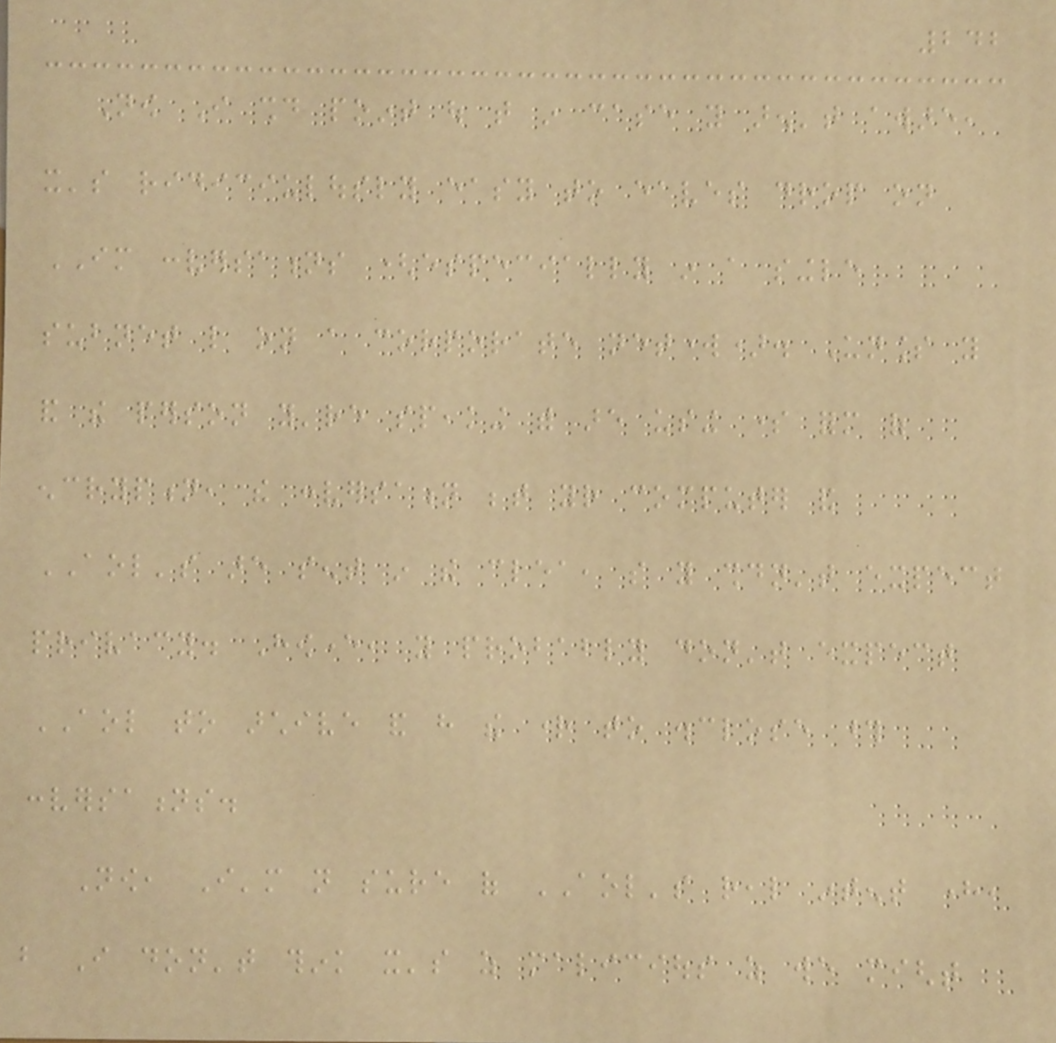242
Now I should point out that in case you aren't aware,
it's ridiciulously easy to eaves drop on
IM conversations (especially in a single
subnet like on a corporate network). Unless you
and the person you're speaking with are using some form of
encryption, the conversation between your computer and
AOL's are sent in the clea, so you shouldn't expect
privacy. However, you probably don't expect
AOL to archive and have the right to disclose those
conversations.
Now, I'm not sure of AOL's real intent here,
but I don't think it's as malicious as we might
